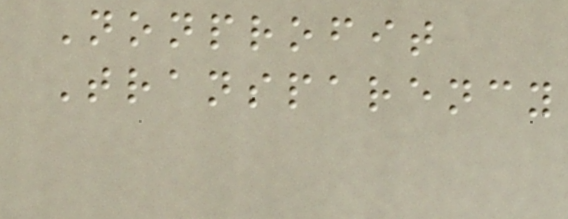Nonprofit
Transparency
